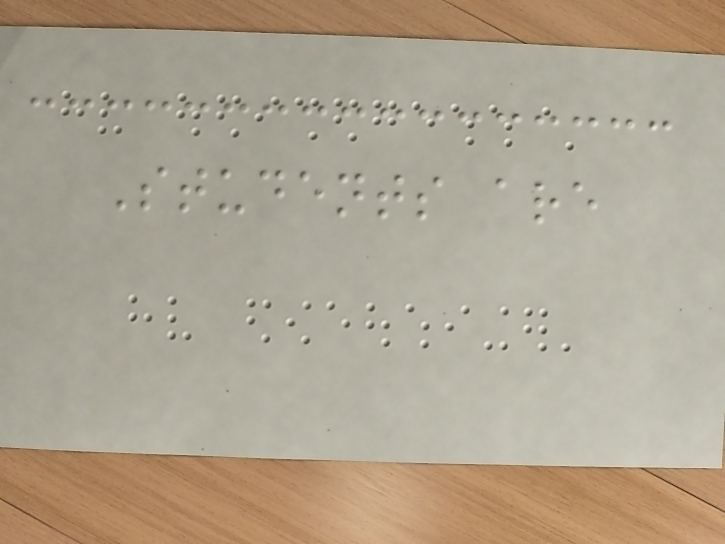Students are
